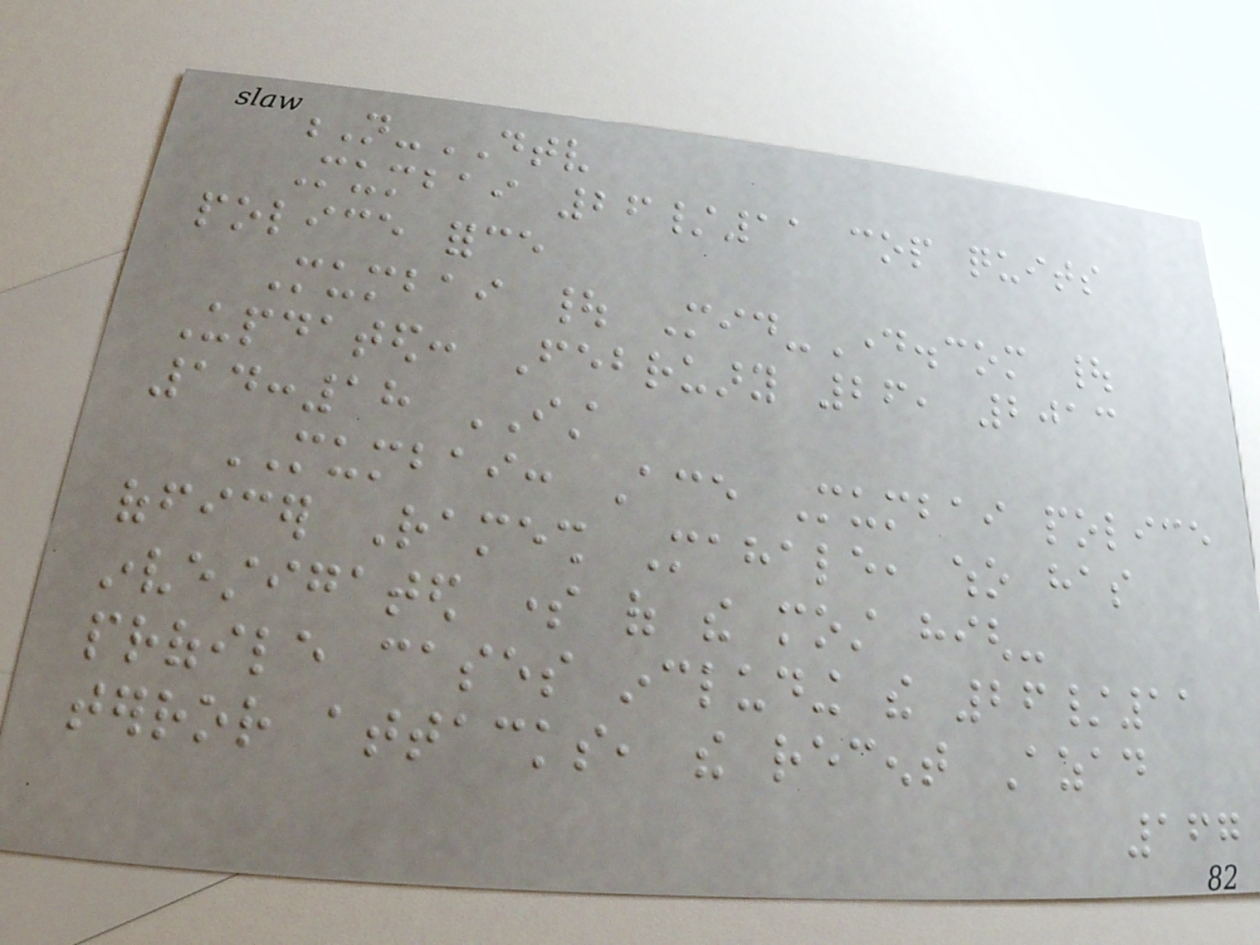N-DTV
Mumbai 26/11 cop quits
police force
Mumbai | Mid-Day.com |
Updated: February 26, 2013
14:18 IST
MUMBAI: Ace Mumbai police
officer Ramesh Mahale, who has
investigated some of the most high-
profile cases including the 26/11
terror attacks, the recent Azad
167
